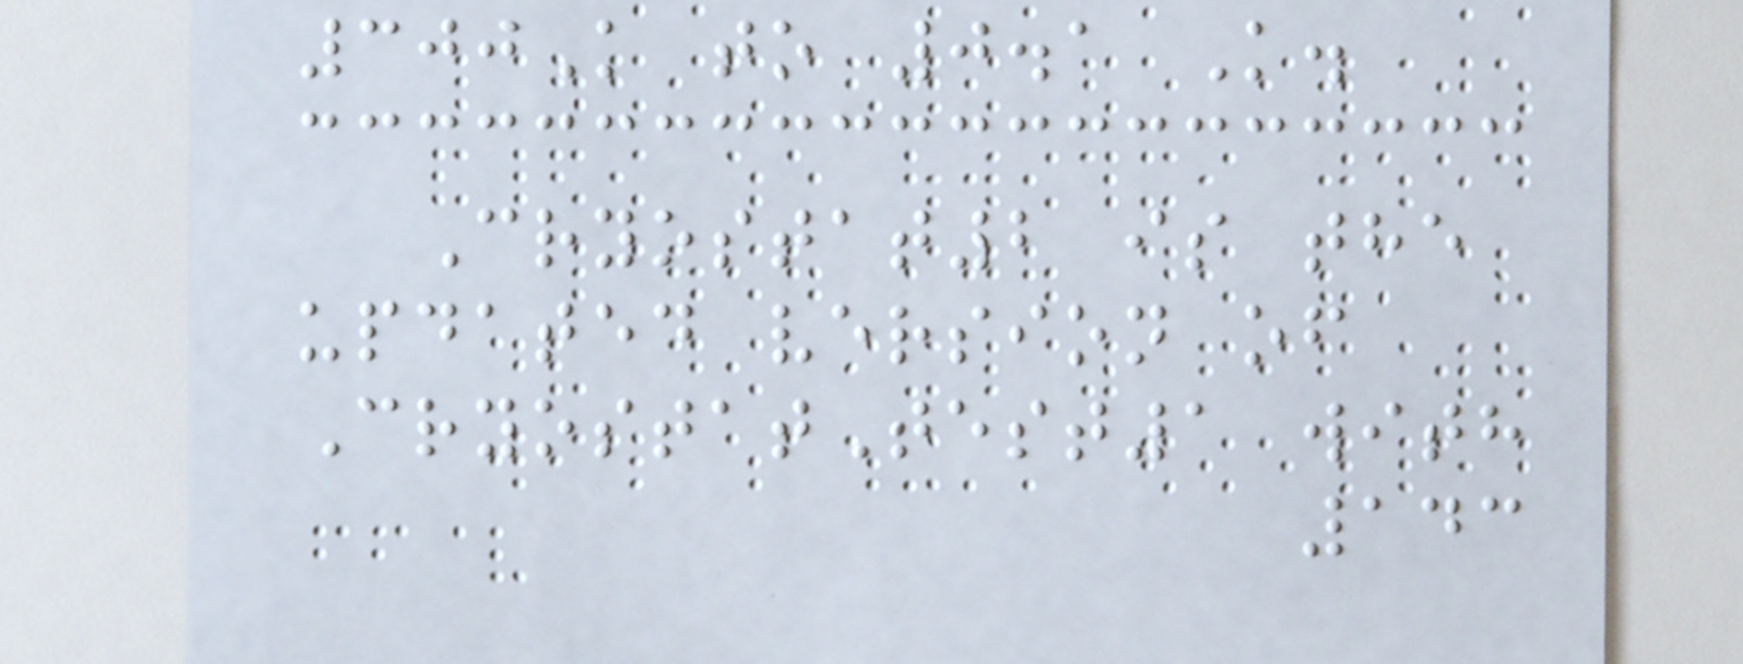300K to 0.1 K.
Cryostat2 is the
updated version of
CryostatTest1 with
143
